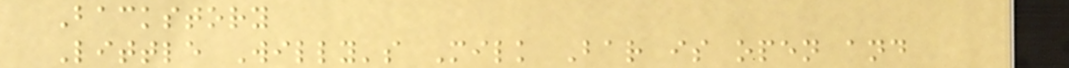Backstory
Little Willy's Milk Bar is open and
